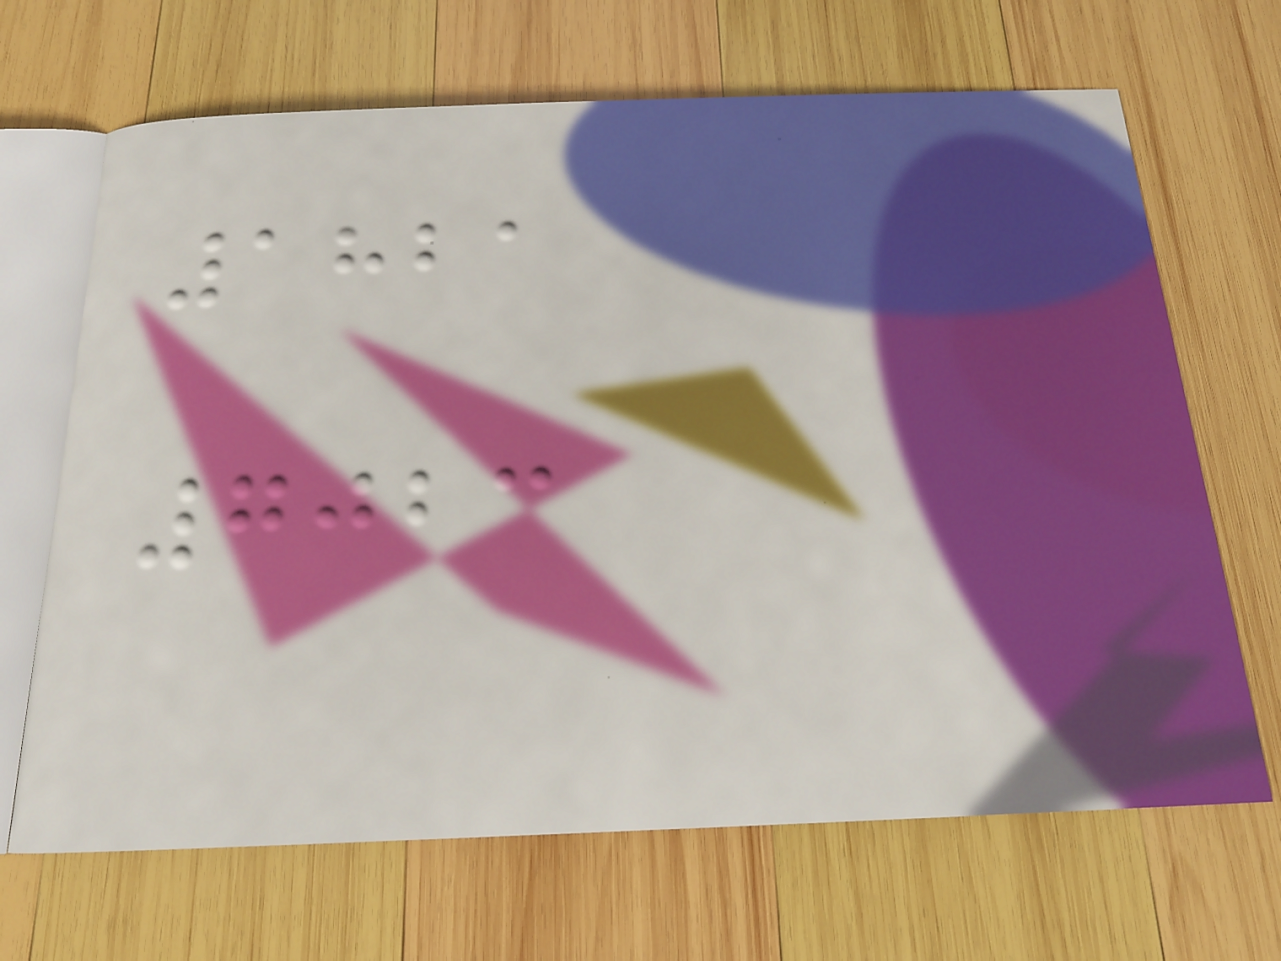1821
7023
